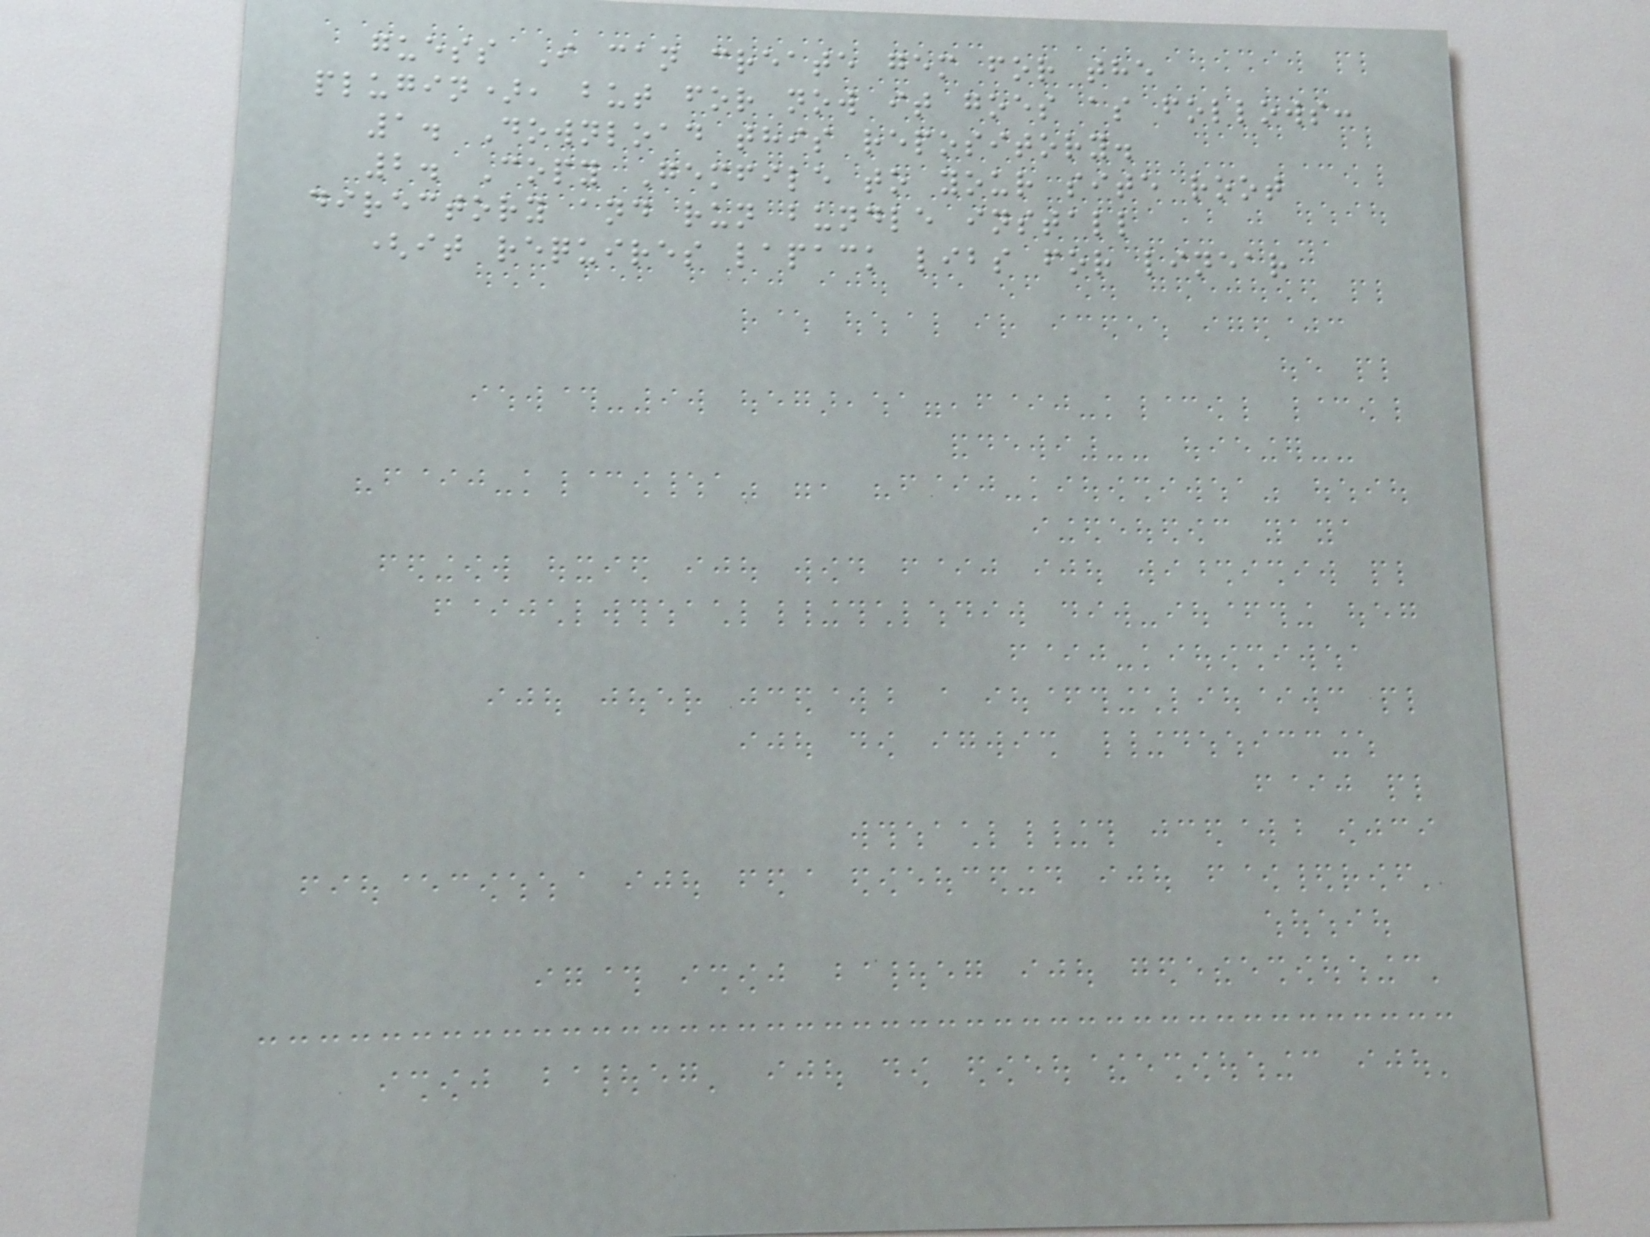guess I can create gem for the
plugin), but for now it goes as follows:
1. Download this repository.
2. Copy Gemfile to your site root
directory and run bundle install
(it requires lapack libs for linear
